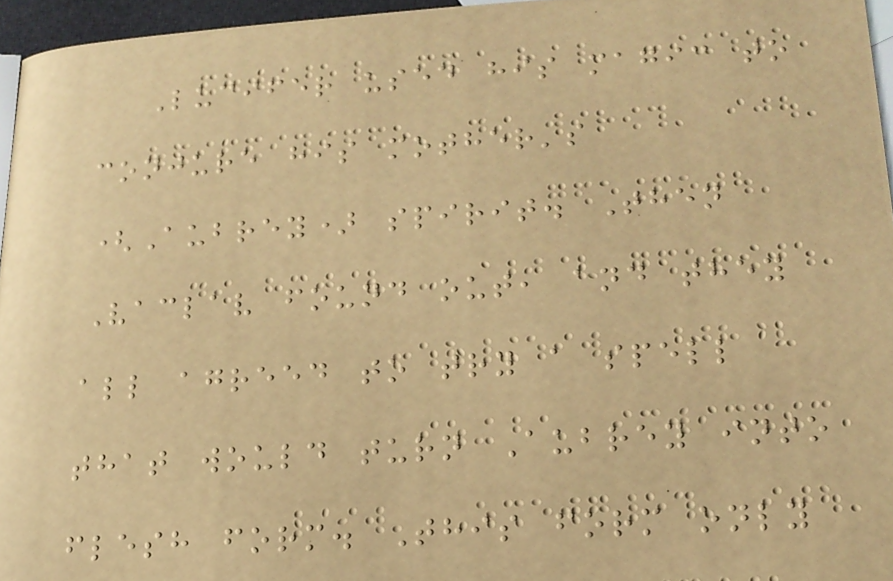Lucifer used his magic to
conjure his mother's
(Aubrey) spirit. Then
Vaclav found out, and they
all agreed to try a spell
that would turn Aubrey into
flesh form. This form only
